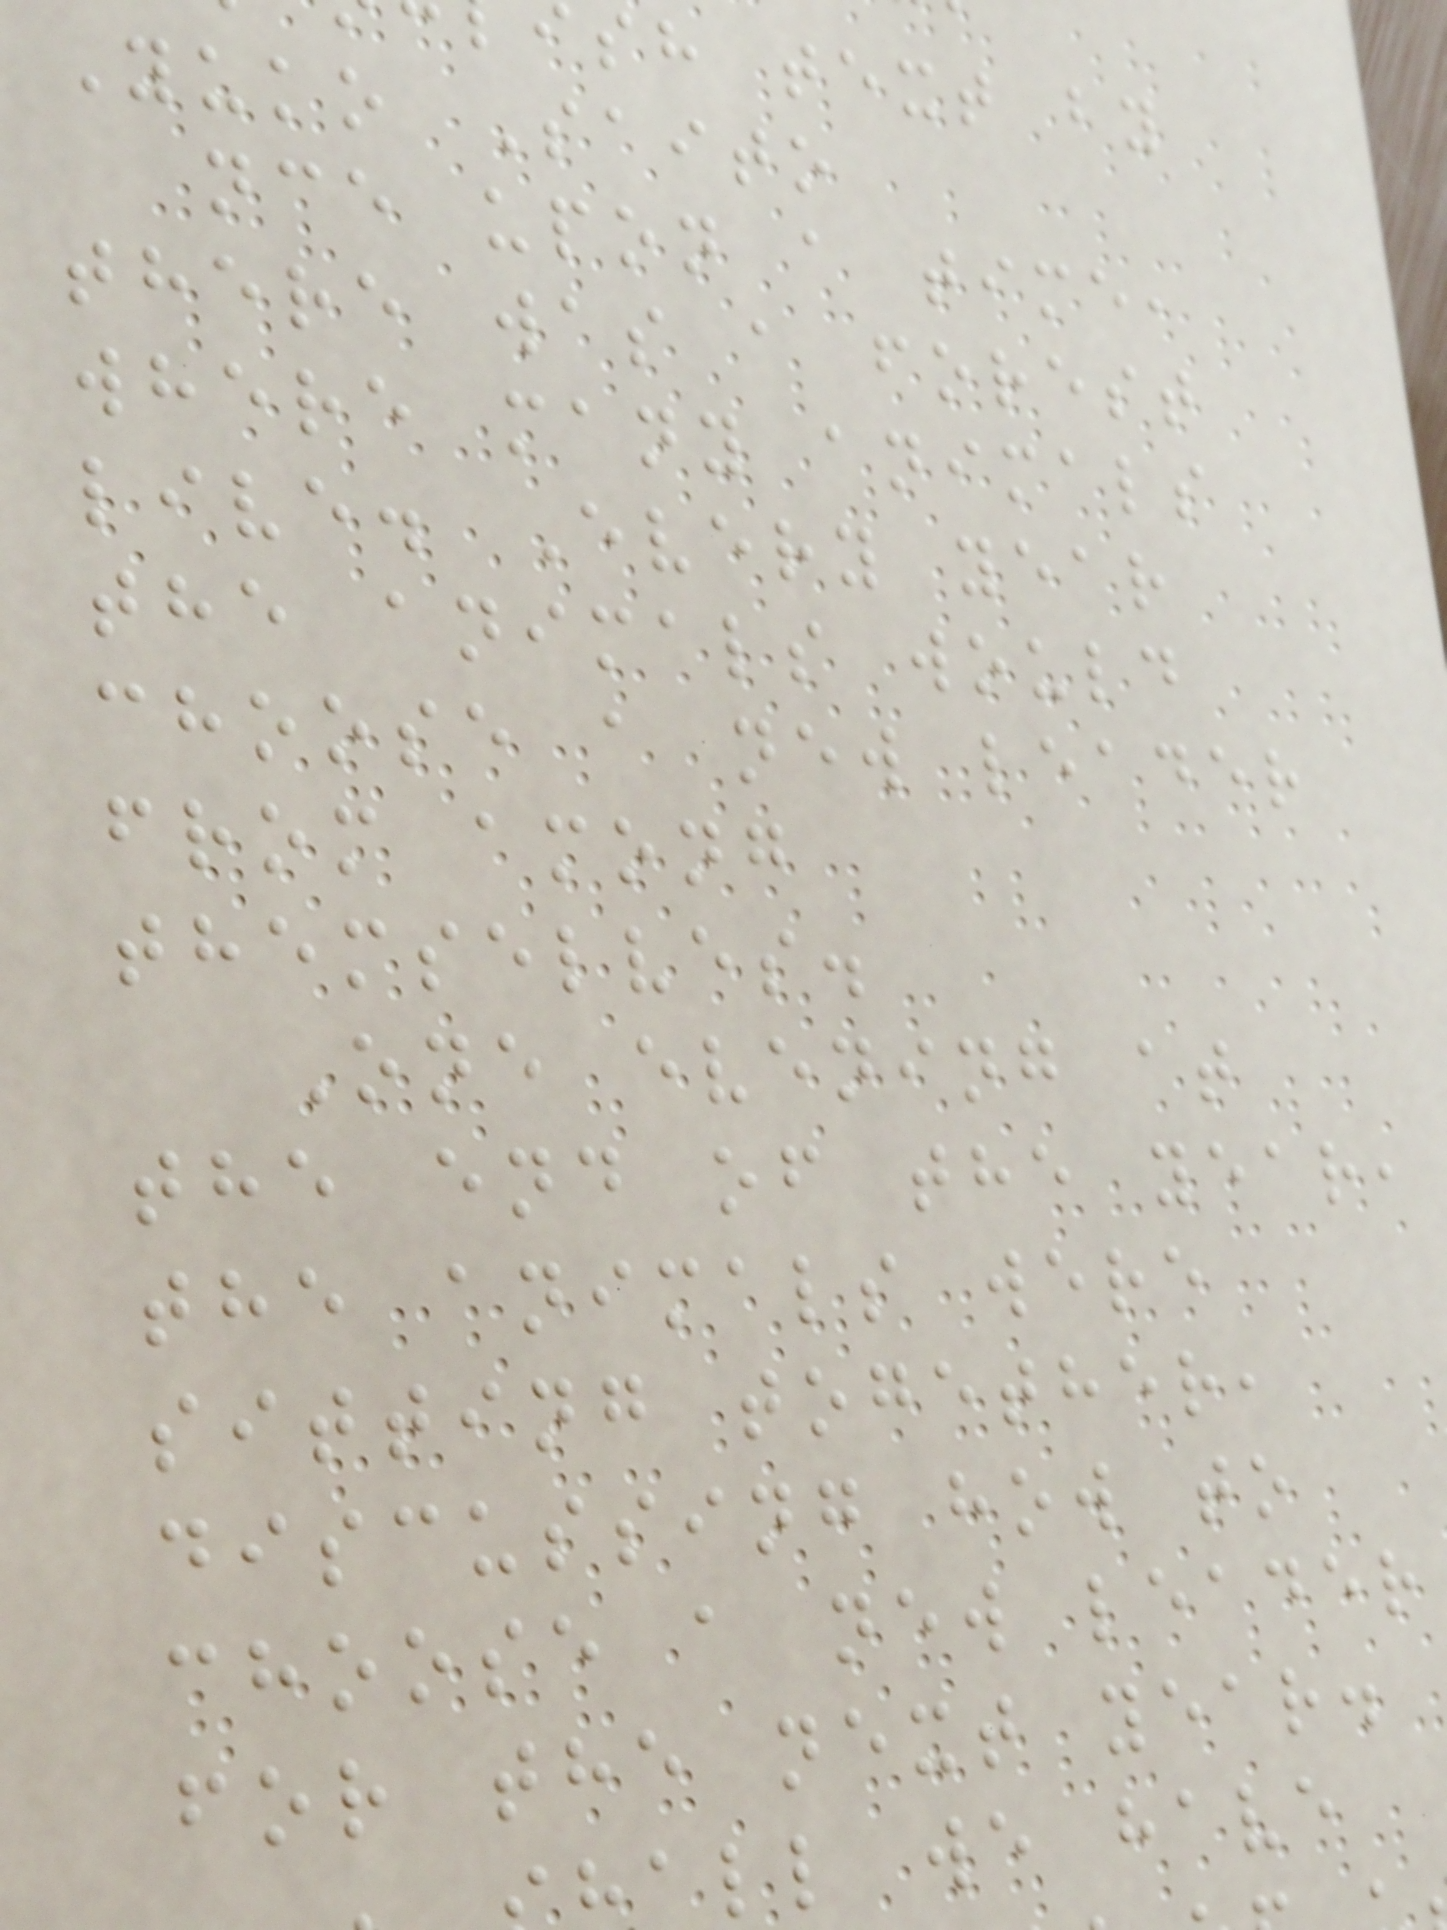sh text by
Yuko Saito
nce upon a time,
there was a forest
where many animals
live. Every year
the animals would
choose a new leader
from among
themselves.
One evening at
the end of the year,
the animals were
sitting together,
discussing how to
choose a new leader
for the next year.
all we have
